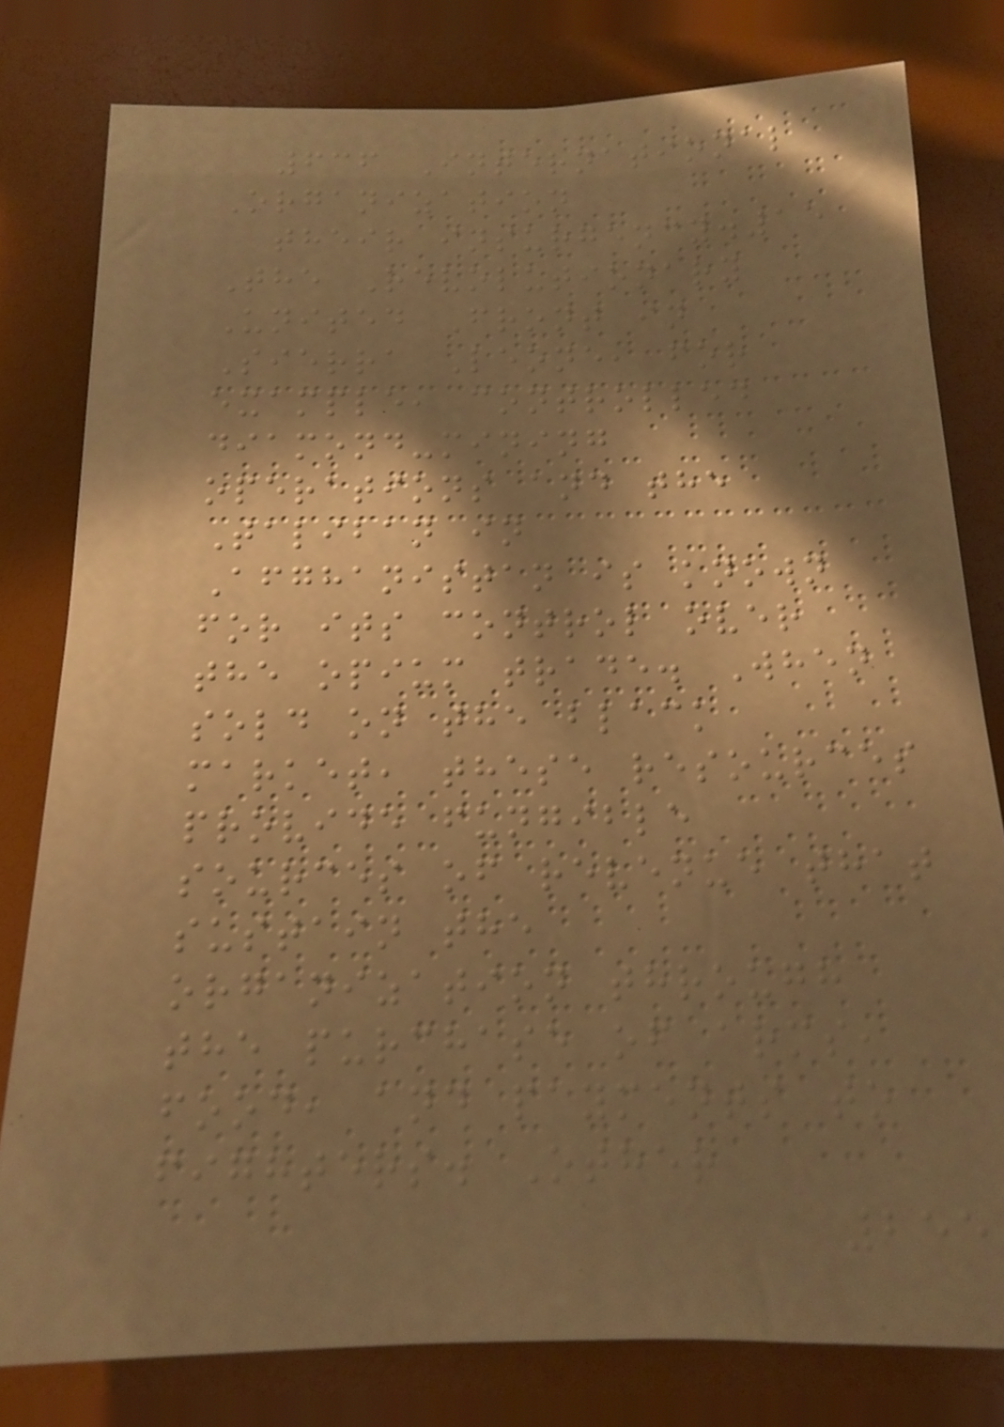636 International
Organization
their insurgency.15
The Revolutionary
United Front in
Sierra Leone, for
example, controlled
diamond-mining
operations and the
Taliban in
Afghanistan is known
for its control over
the opium trade. When
sold on the black
market, these resources
provide fungible
sources of revenue that
sustain the
organization through
the purchase of arms,
food, and payments to
fighters. Other
255
